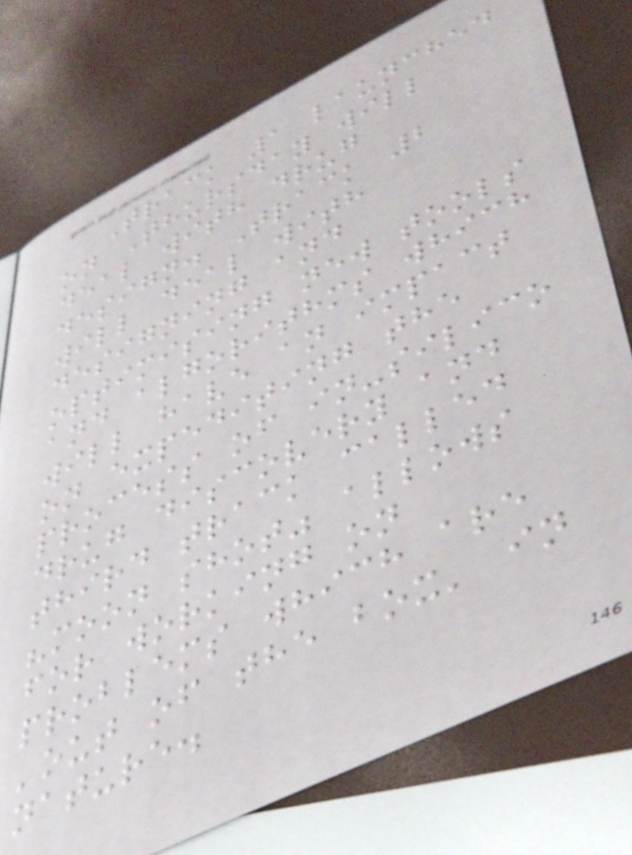Track 1 launched
on Thursday will
deal with drug
design. Track 2
will deal with
designing and
optimising new tools
and algorithms which
will have an impact
on expediting the
process of in-silico
drug discovery and
third track called
"moon shot" allows
for working on
problems which are
'out of the box' in
nature.
